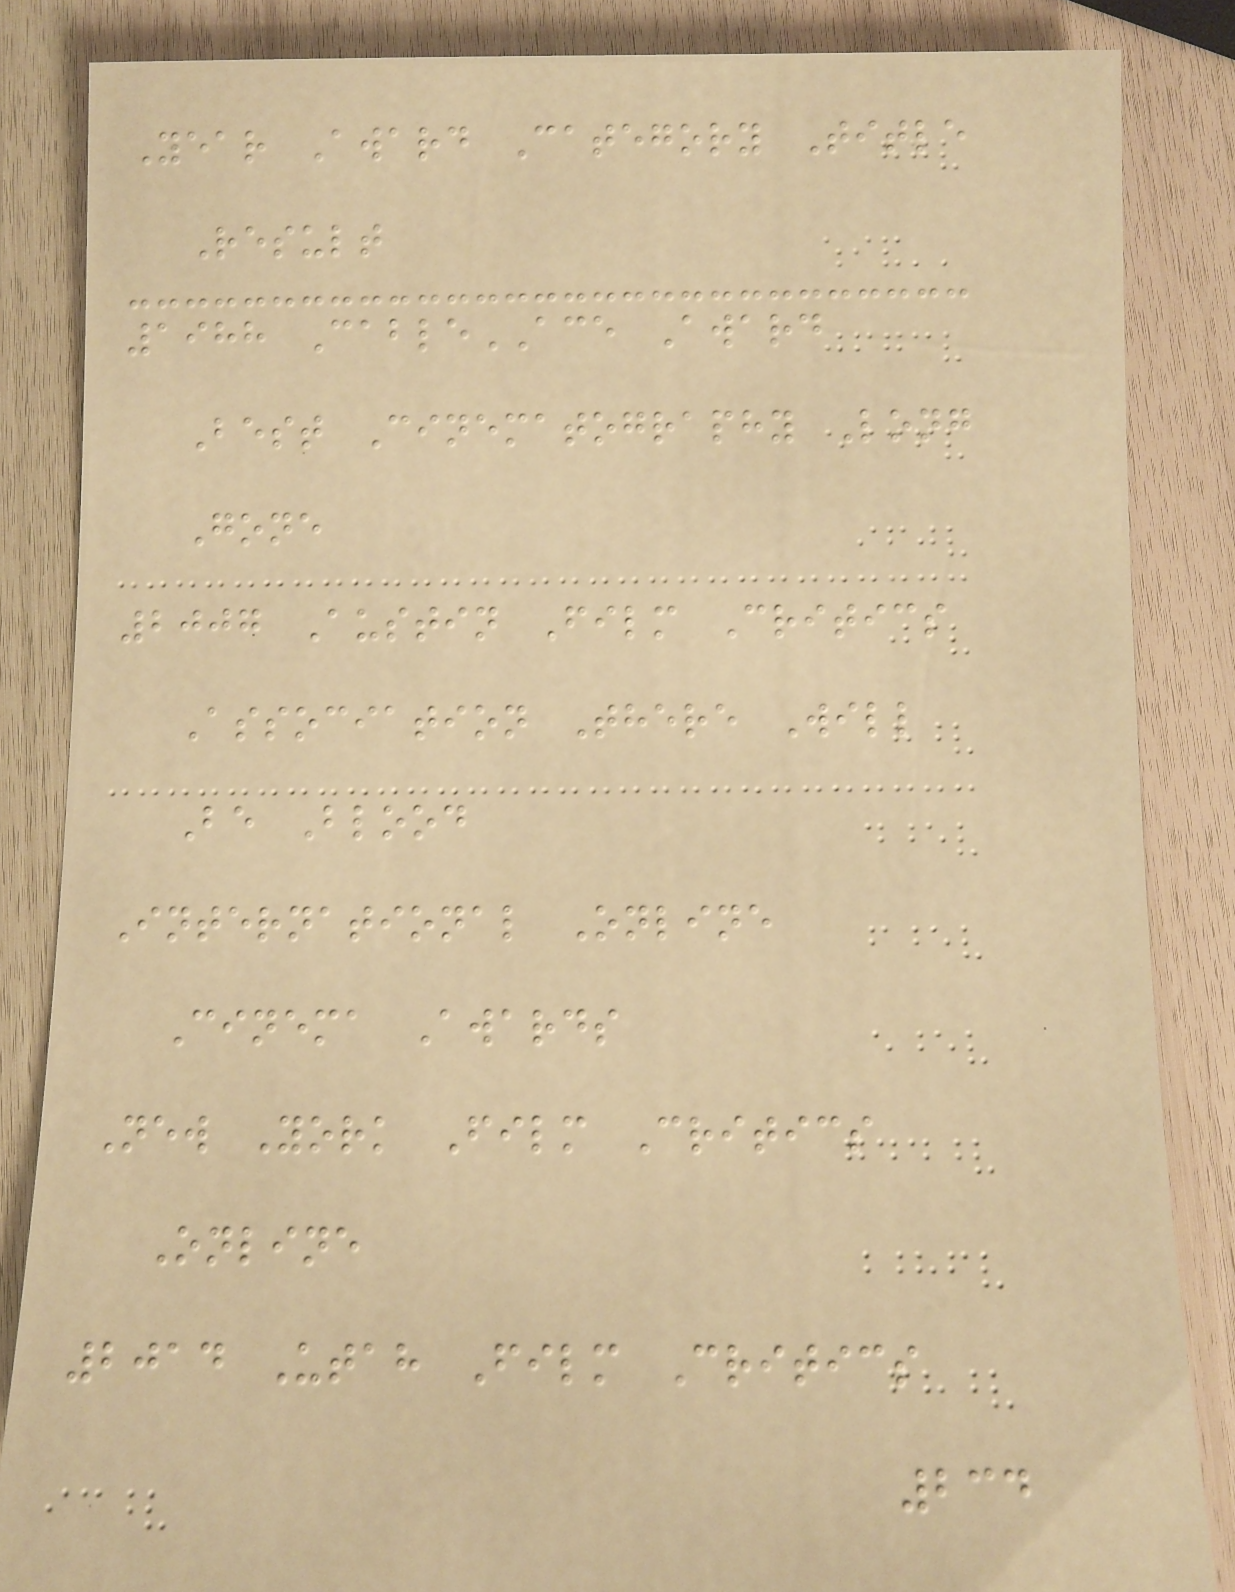Year Award Category Title
Result
1988 CableACE Award
Best Cinematography Long
Gone
2007 Austin Film Critics
Association There Will
Be Blood
International Online
Cinema Awards
New York Film Critics
Online
2014 Utah Film Critics
234
